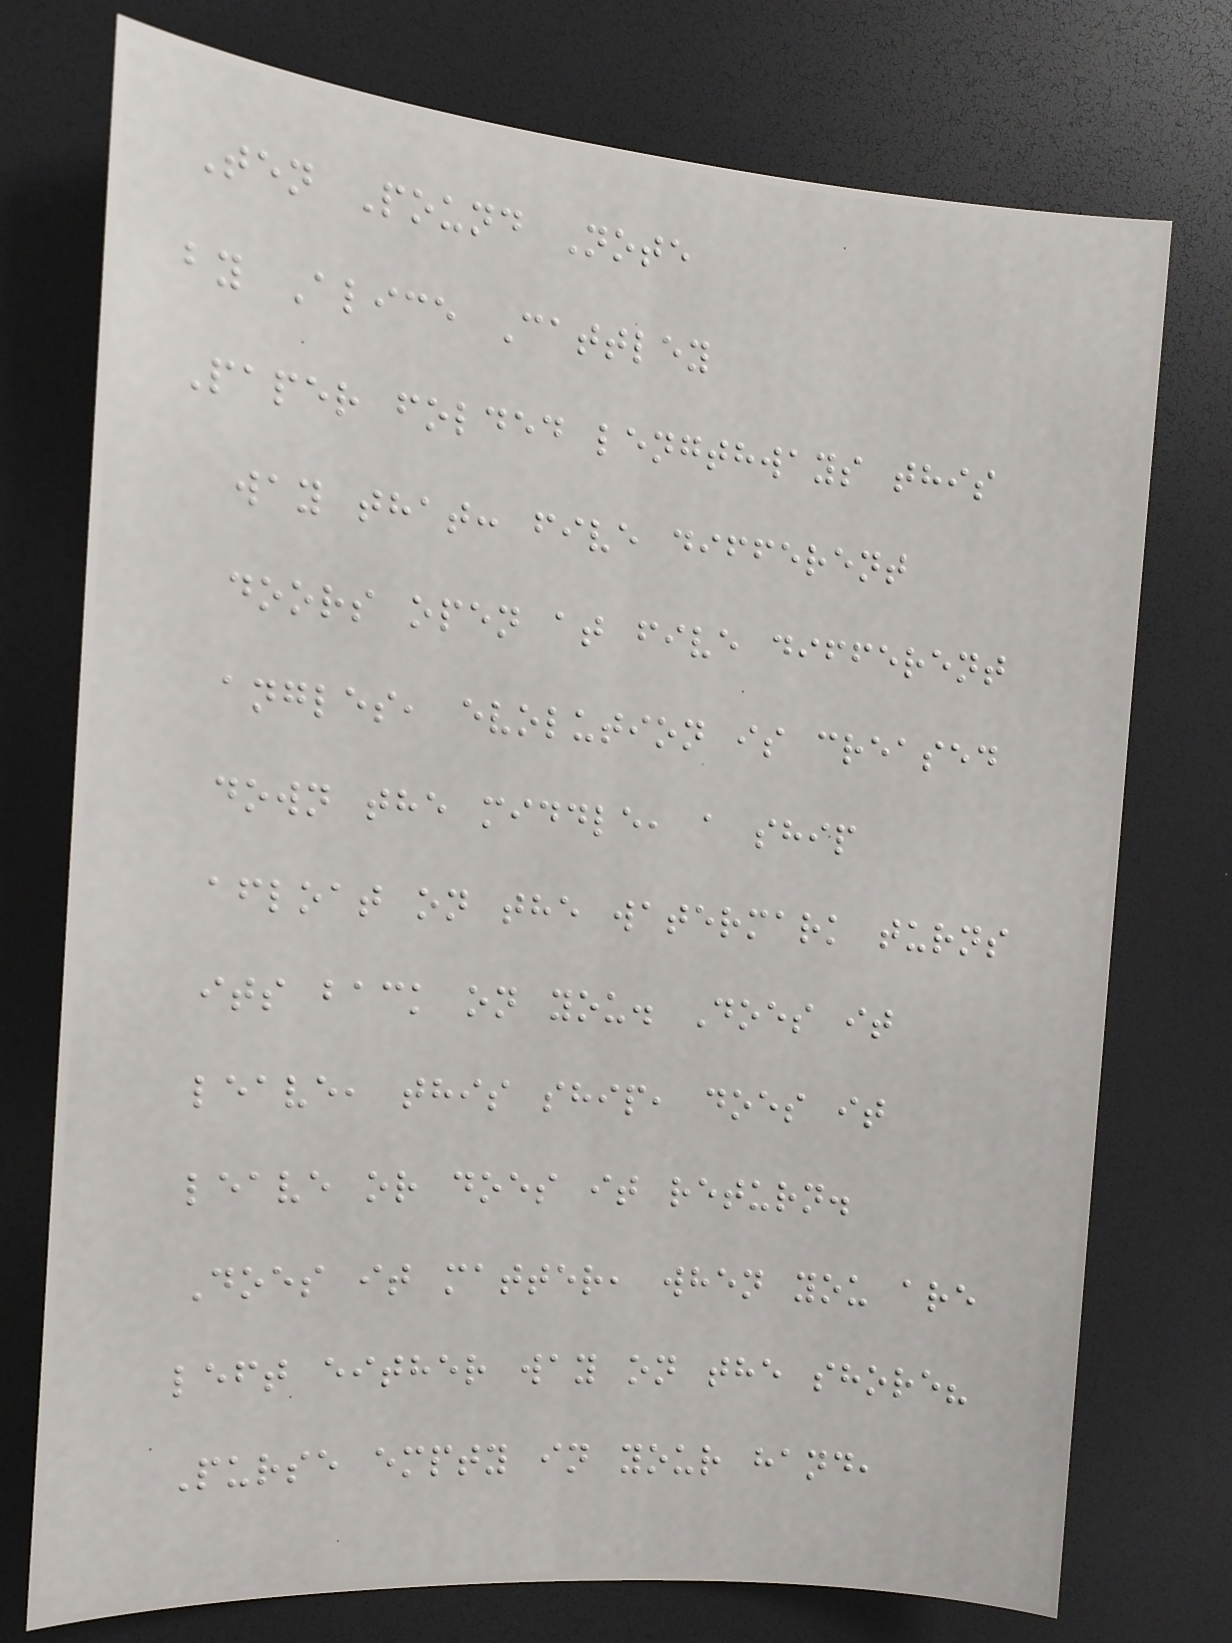Ten Pound Note
by Alice Cattley
Paper folded lengthways this
way that: five different
doors open at five different
angles, evolution is creased
down the middle, a ship
afloat on the watermark turns
its back on you. Does it
leave, this ship, does it
leave or does it return.
Does it matter, when you are
left either way on the shore?
Purse empty in your hand,
